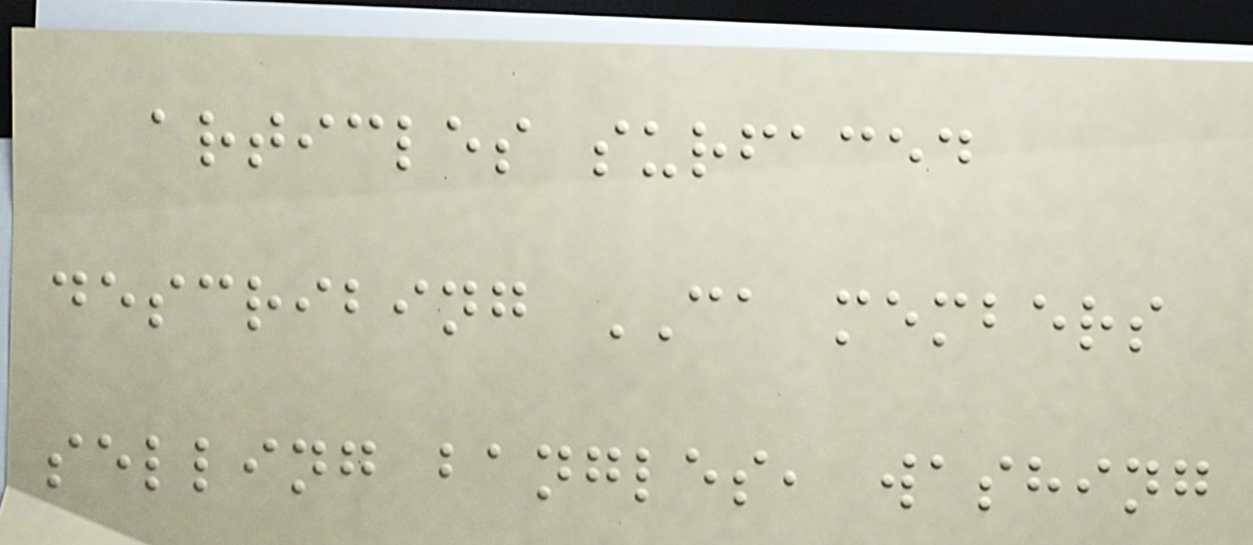articles surfaced
describing CA members
selling bangles, washing
